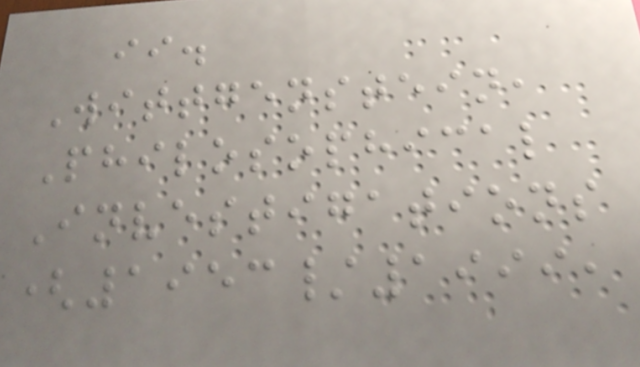ii.
Wittgenstein,
Philosophical
Investigations
(1953/1999,
